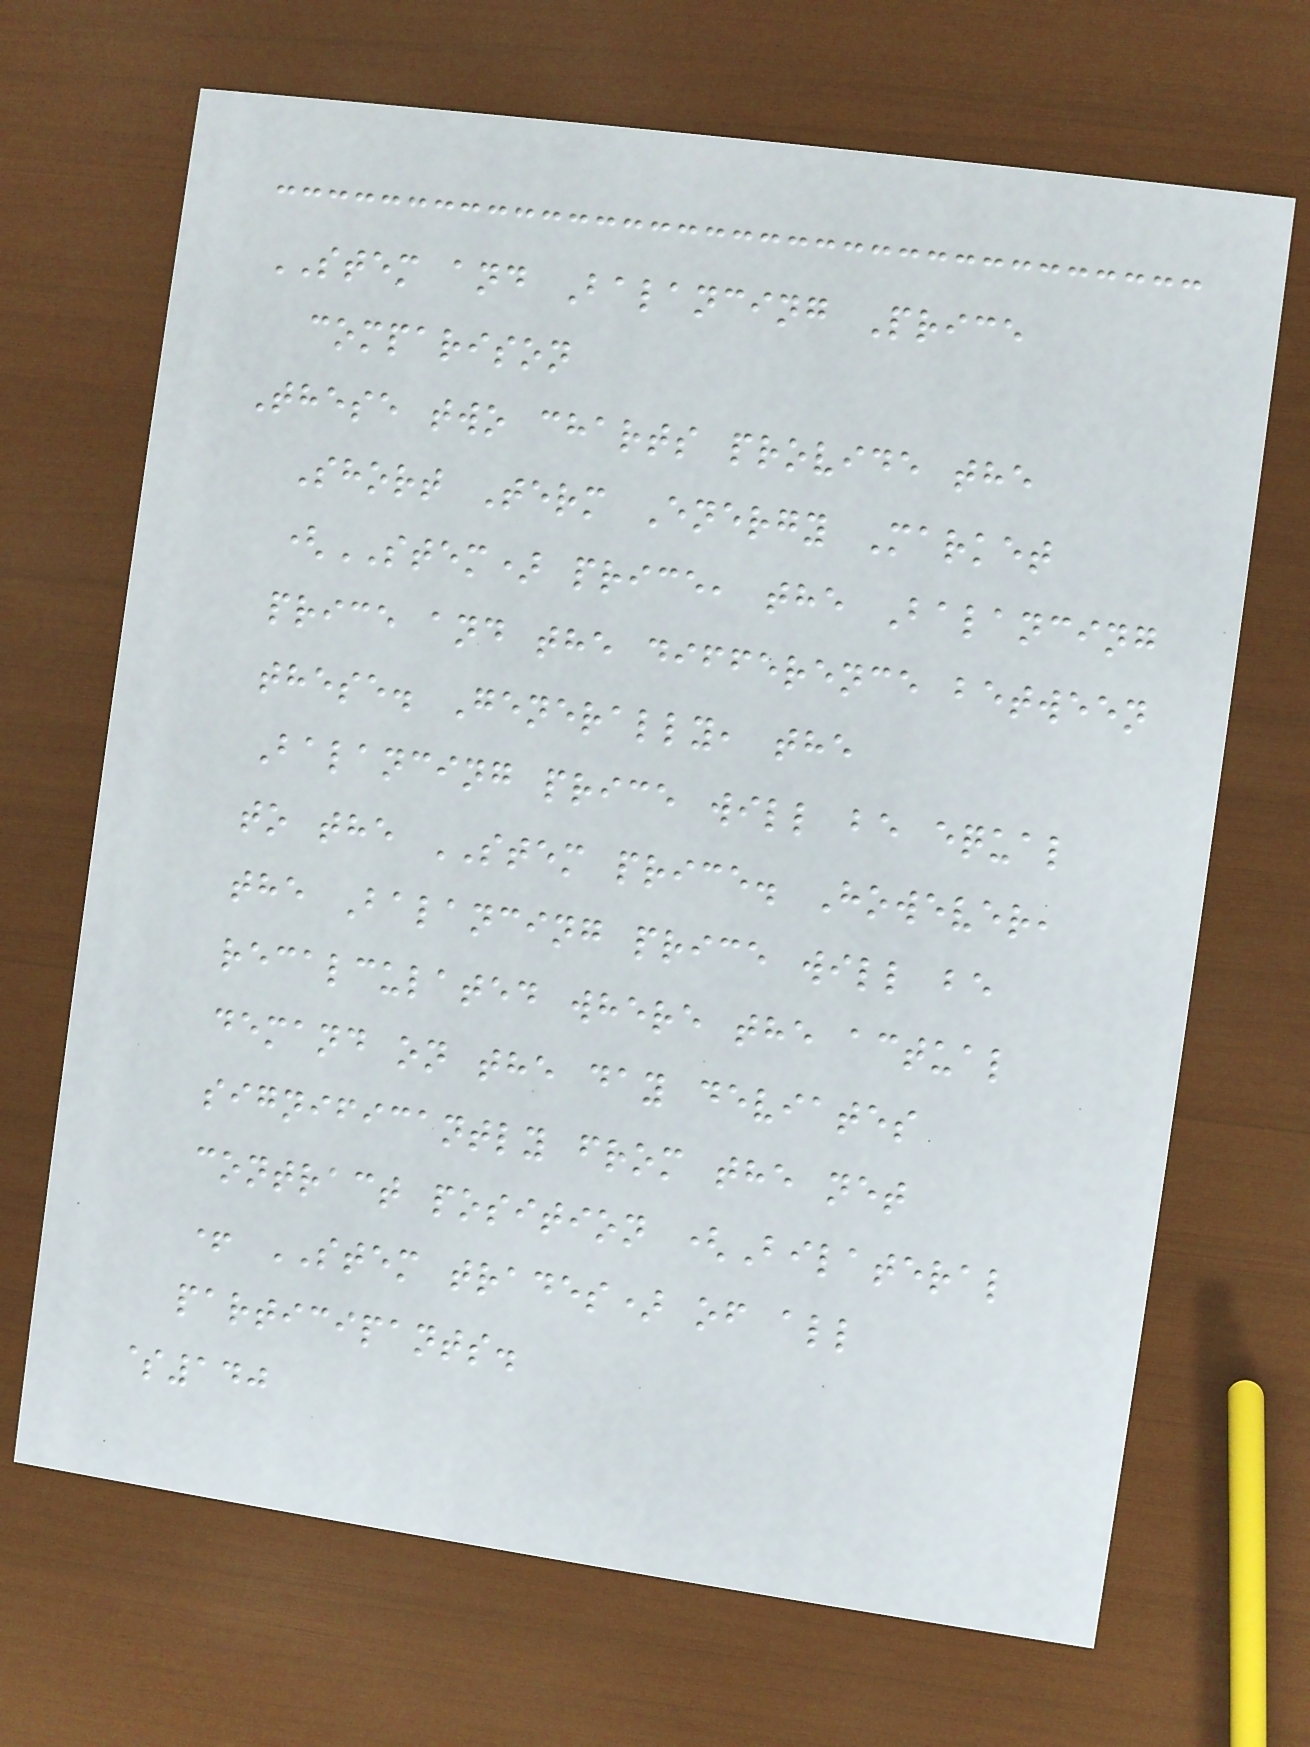STEM and Balancing Price
comparison
These two charts provide the
Short Term Energy Market
(STEM) price, the Balancing
price and the difference between
these. Generally, the
Balancing price will be equal
to the STEM price. However,
the Balancing price will be
recalculated where the actual
demand on the day deviates
significantly from the net
contract position (Bilateral
+ STEM trades) of all
participants.
$140
